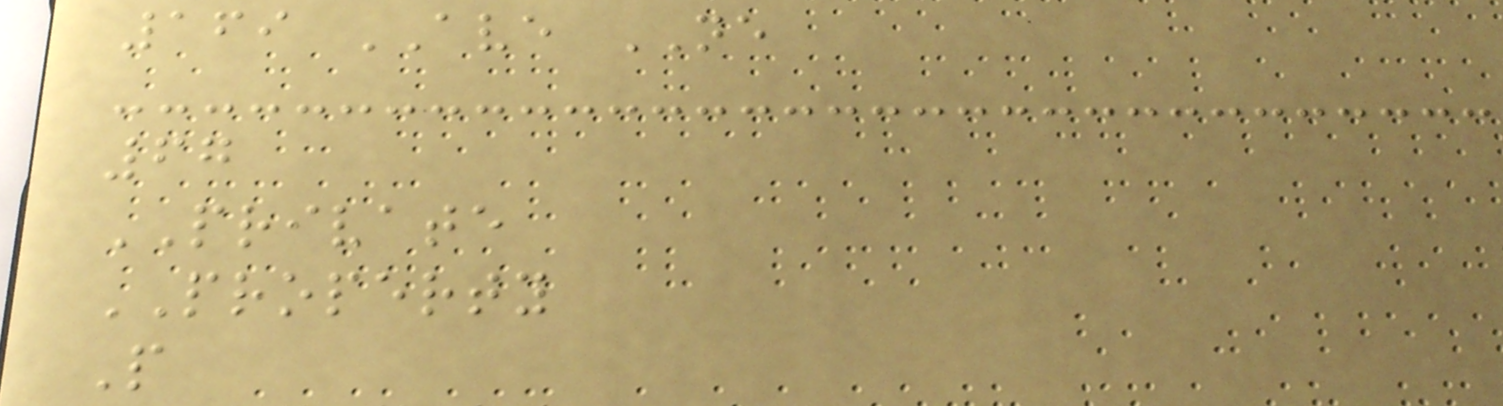169 AVE NE
67
PRIVATE
PROPERTY
P
